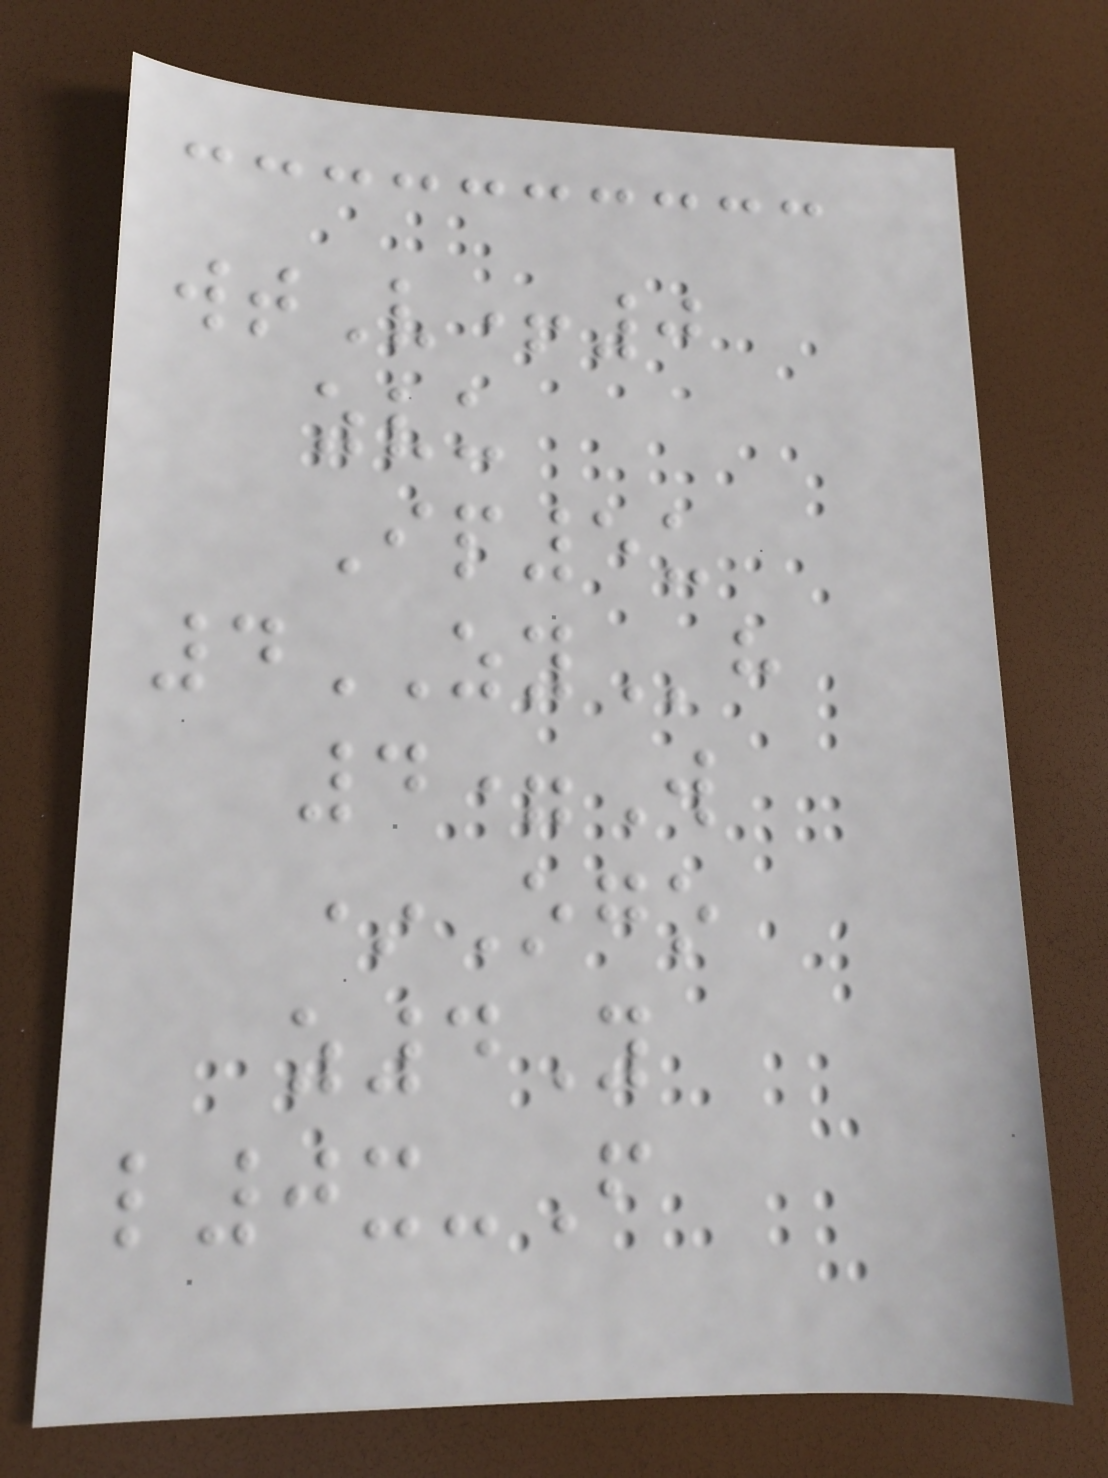wtV+0
zvu
Ip5u
4ZYh
4=W
*Ogo
z4Y
l0x-F
